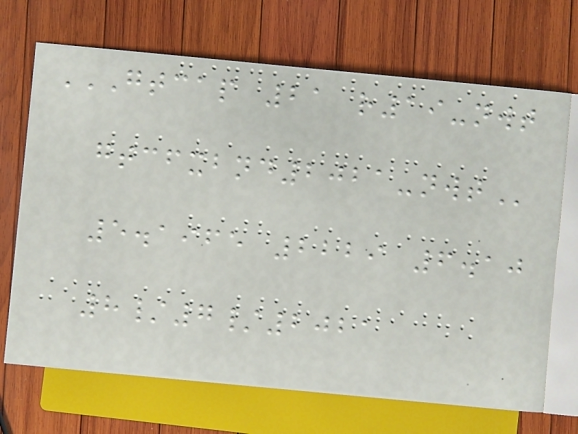GTCAP 21 R19-NWT
GTCFXBND2021-NWT
5.1965 2229 6.10
8/7/2021
